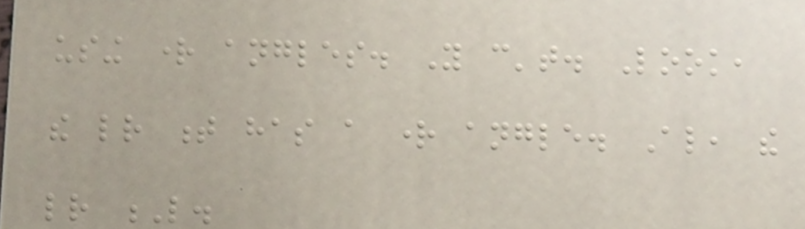using right angles. You can't. Look,
the letter t has a right angle. Also, the
letter L.
